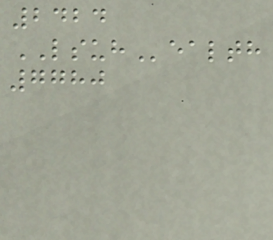2424
LSUHealth
7780
